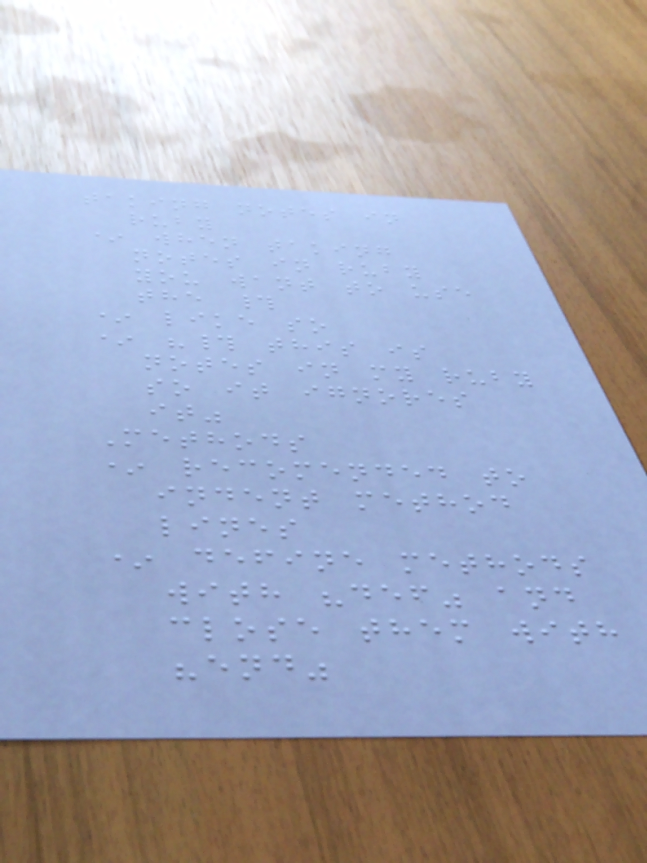taking notes in
ruby
* when taking
notes in ruby
you want to use
the #
* like so
* "# this is
notes in my ruby
so it ignores
it"
Methods
* recomended to
indent method
lines
* define methods
with "def" and
close them with
"end"
